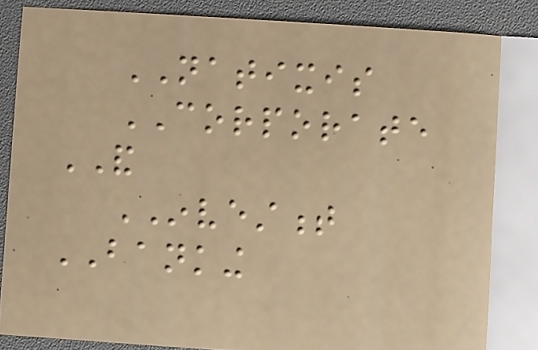NATIXIS
CORPORATE
AND
INVESTMENT
BANKING
